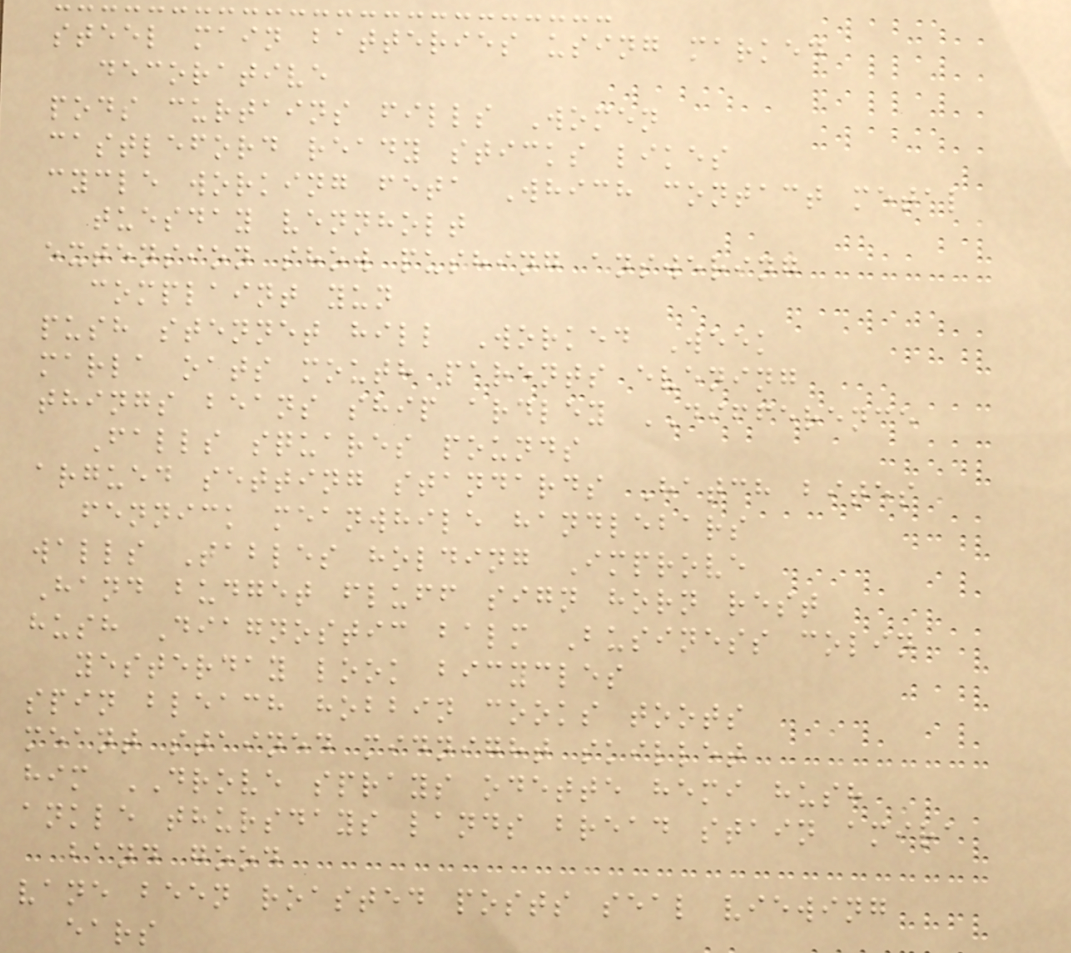steel main batteries using marked
decorative
pods curtains fills Women
castleford ready sticks likes
cycle working feta Which contact metal
tuesday vennholt
extension show pushing answering
complaint yun
push stennet hill Worked Week
marla oats mouth parents evening
things beans ship ardley DIFFERENCE
Falls squares pounds
argued setting standards Hatch bites
fennick meanwhile handlebars
walls Tables holding Improve
Hand budget fluff sign horn rest
hush Diagnostic balm Business colin
yesterday look bicycles
spin bleach hobbin cooks toots
meant stained midnight skillet
him DROVE sprays odette hemi hush
ankle thursdays lands bread stain amira
band good
vane been roasted posts seal viewing
ears
